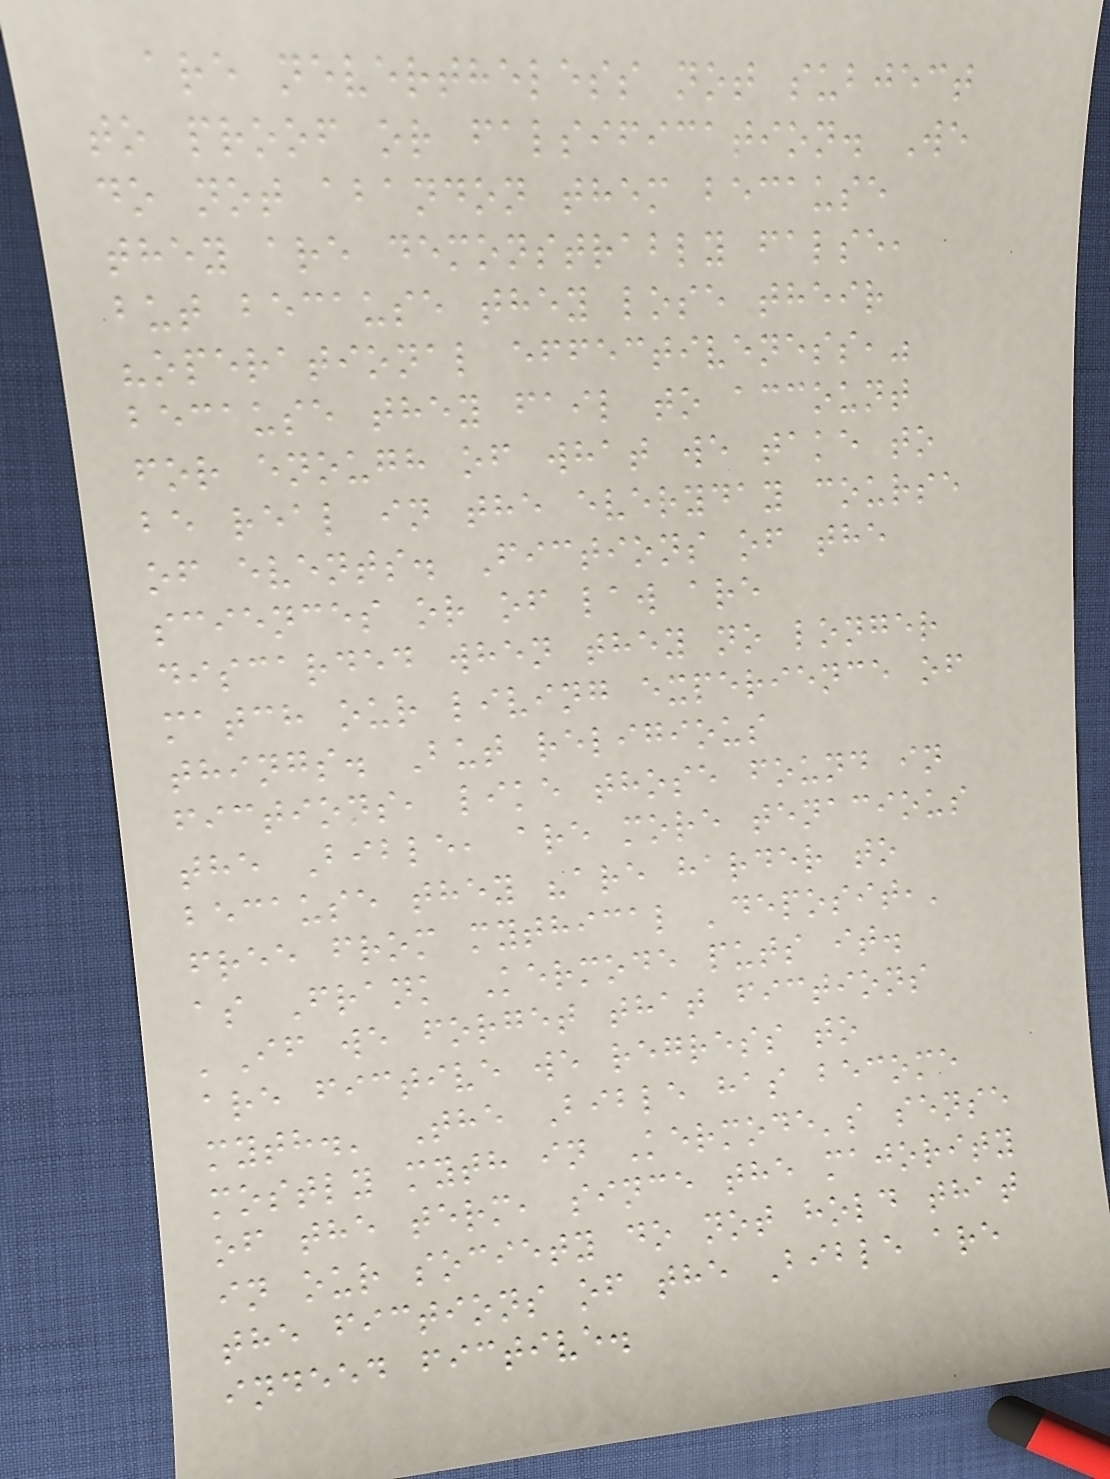are nevertheless not subject
to proof or falsification. We
do not abandon them because
they are demonstrably false,
but because they lose their
"operational effectiveness,"
because they fail to account
for enough of what we take to
be real in the everyday course
of events. Fictions of the
sciences or of law are
discarded when they no longer
match our living experience of
things. But religious
fictions, like those found in
the Bible, are more tenacious
because they "are harder to
free from mythical 'deposit,'
as Frank Kermode puts it.
'If we forget that fictions
are fictive we regress to
myth.' The Bible has become
mostly myth in Kermode's sense
of the term, since the majority
in our society do not hold that
the fictions of the Bible are
indeed fictive.
